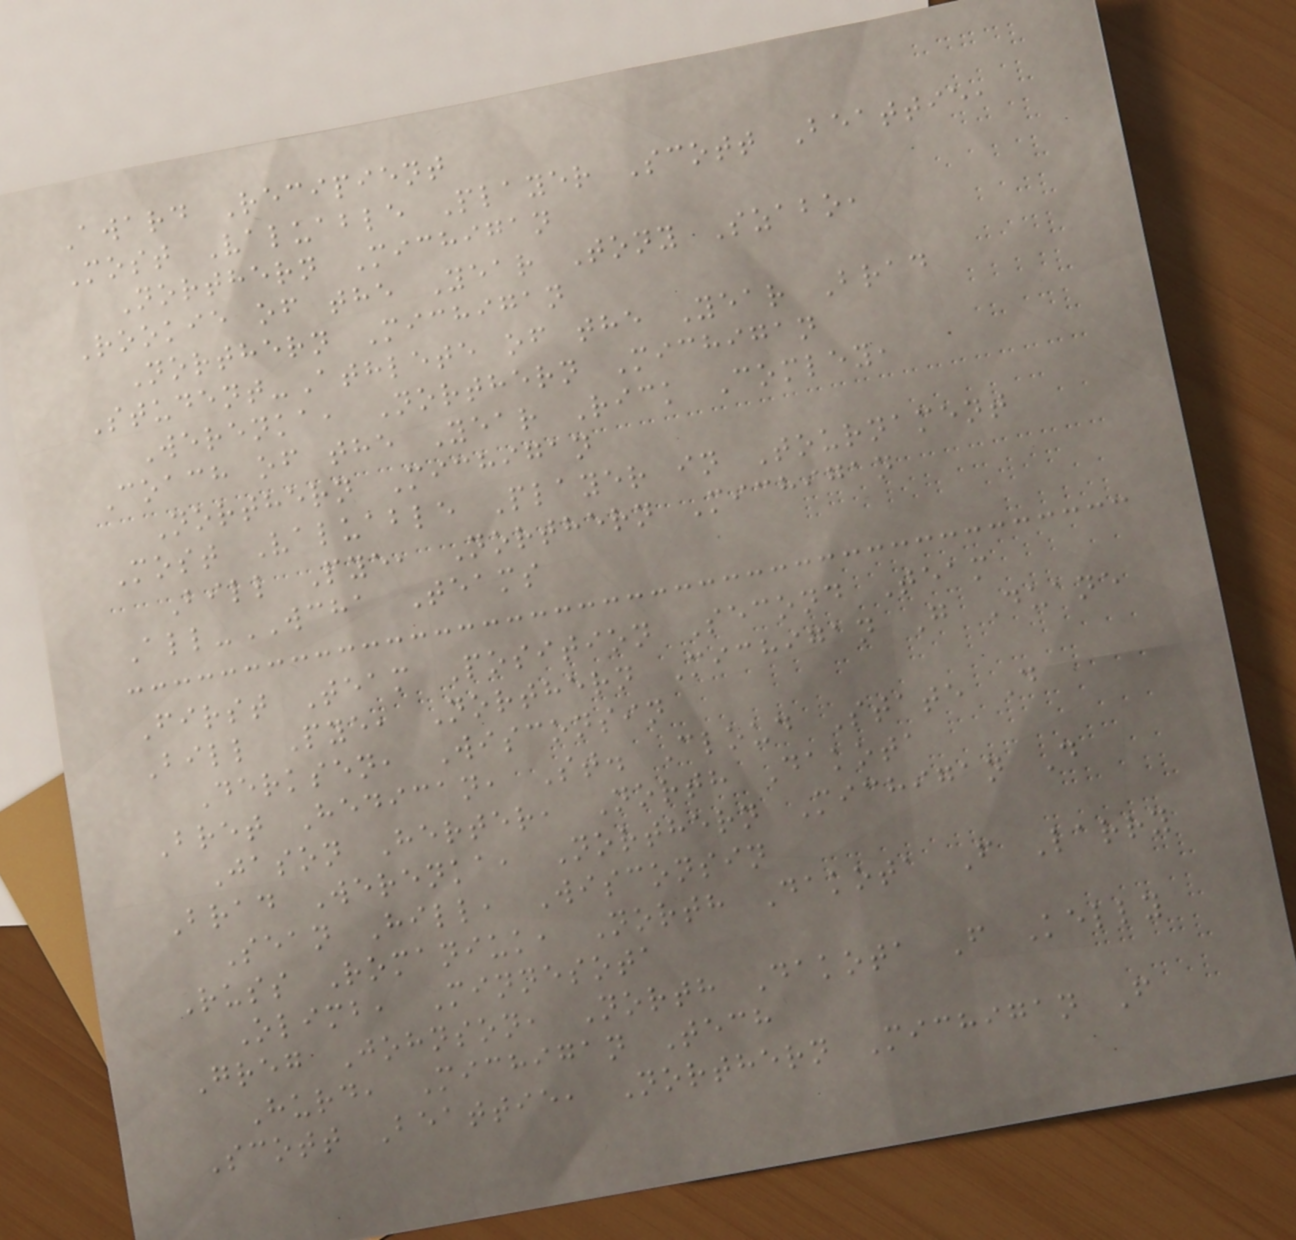Award Recipient
Most Valuable Player Scott Beattie,
Northern Michigan
Rookie of the Year Tony Szabo,
Northern Michigan
Student-Athlete of the Year Brad
Werenka, Northern Michigan
Coach of the Year Rick Comley,
Northern Michigan
Most Valuable Player in Tournament
Bill Pye, Northern Michigan
All-WCHA Teams
First Team Position Second Team
Bill Pye, Northern Michigan G Duane
Derksen, Wisconsin
Bret Hedican, St. Cloud State D
Jason Herter, North Dakota
Brad Werenka, Northern Michigan D
Sean Hill, Wisconsin
Russ Romaniuk, North Dakota F Larry
Olimb, Minnesota
Greg Johnson, North Dakota F Kelly
Hurd, Michigan Tech
Scott Beattie, Northern Michigan F
